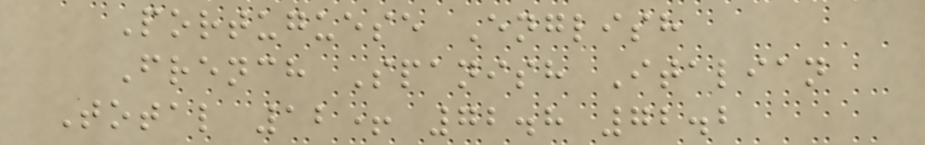Portuguese English
French Spanish Italian
Total 12+ 72.8 72.2
